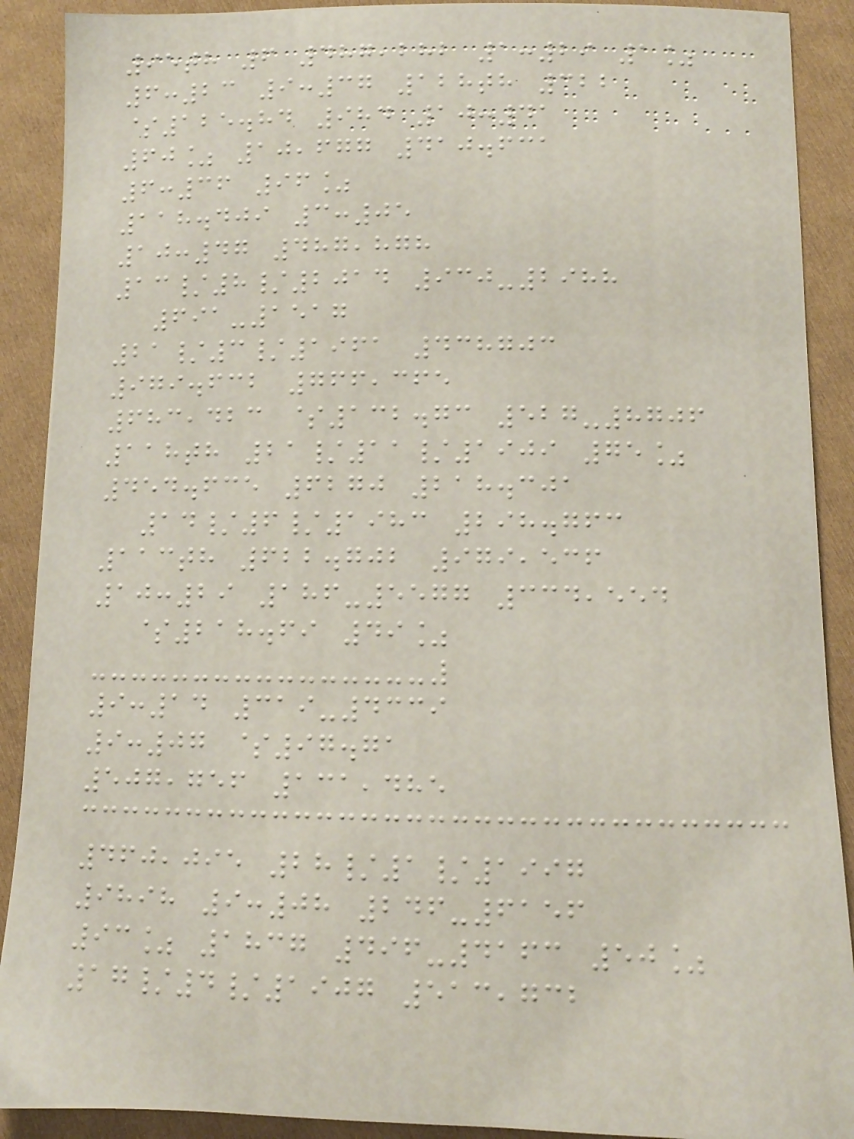95th 6 487,282 1:29 1%
6:23 9:37 128th 322
$125.84 984 10:41
60% 10,677 410.631
6:36 96%
118.409 3:05
10:47 487,878
13/8/2014 930-2988
691-1517
21/3/1961 438703
979.632 766,365
683,423 $132.73 527-8706
118th 21/11/1909 75%
454.635 6270 218.301
14/6/1983 298.763
113th 622.702 979,536
10:29 186-5577 334,554
$218.69 49%
9:14 319-4339
9:07 $97.71
507,756 131,485
460,095 28/1/1997
9898 9:08 246-6156
93% 1837 496-4163 50%
17/4/1907 513,732
